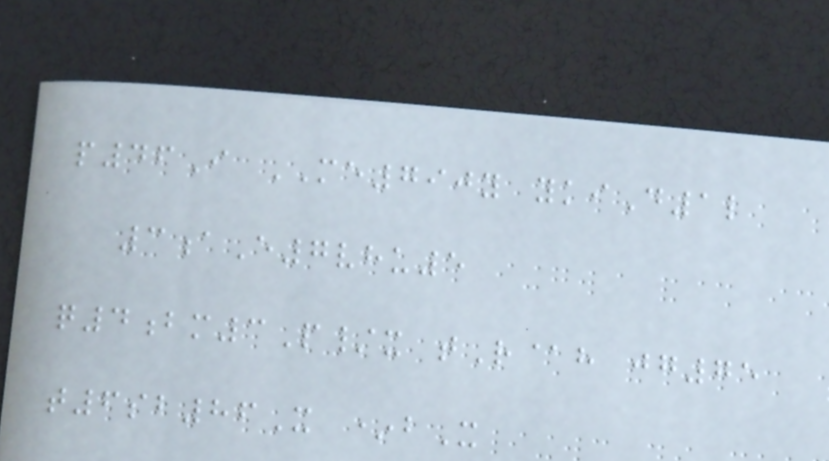p46I ME790y ykiD1l
3aE7vhu5
q4bm3P/x tR@h jg75
t6sb86X *bX
